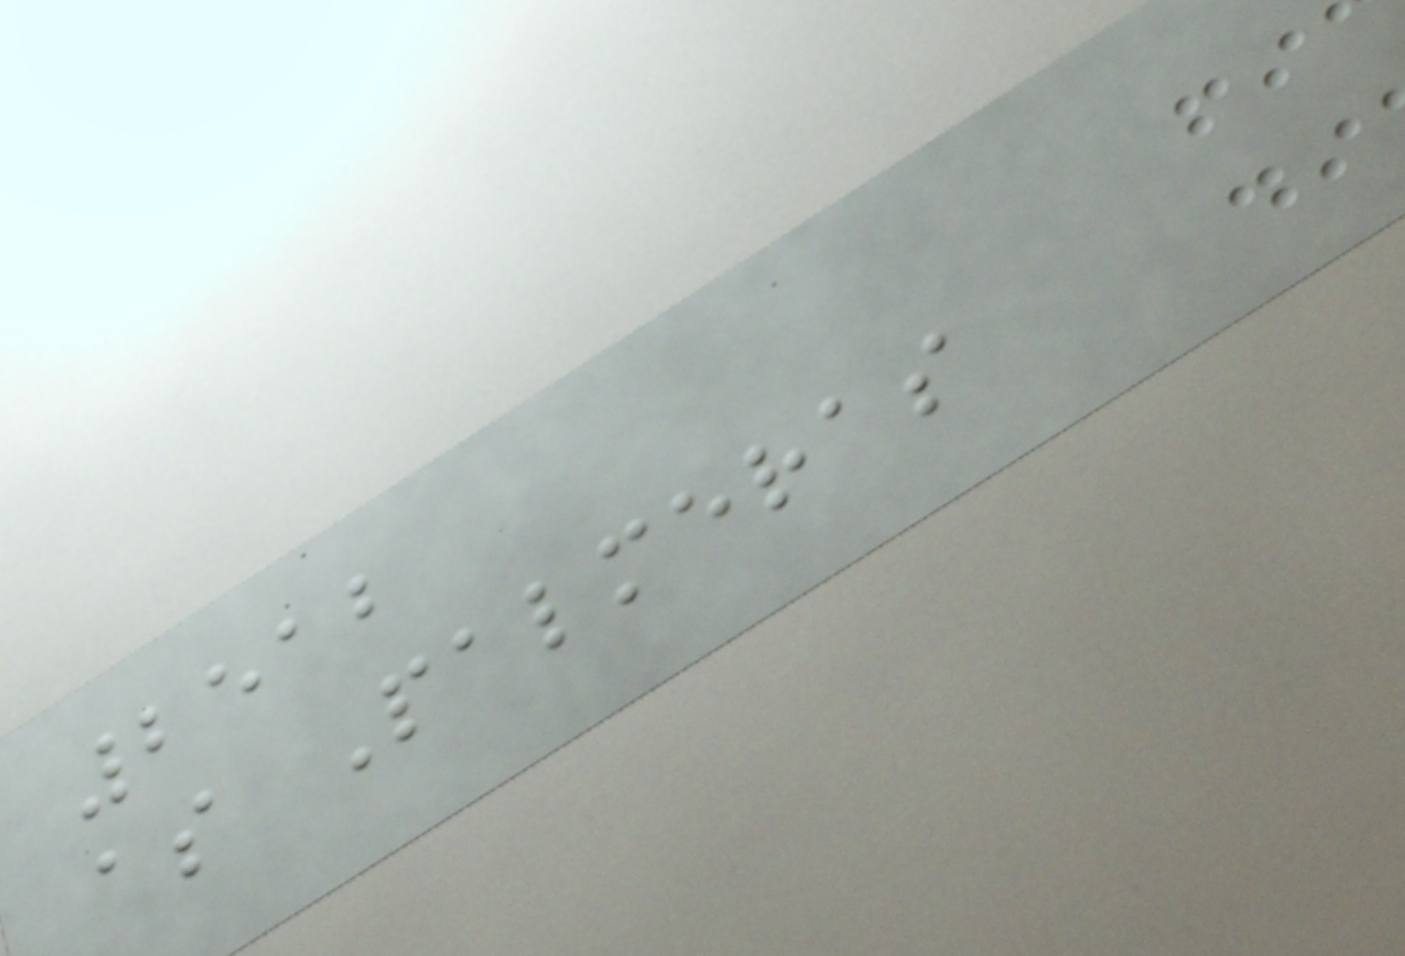2512
as Palmeras
